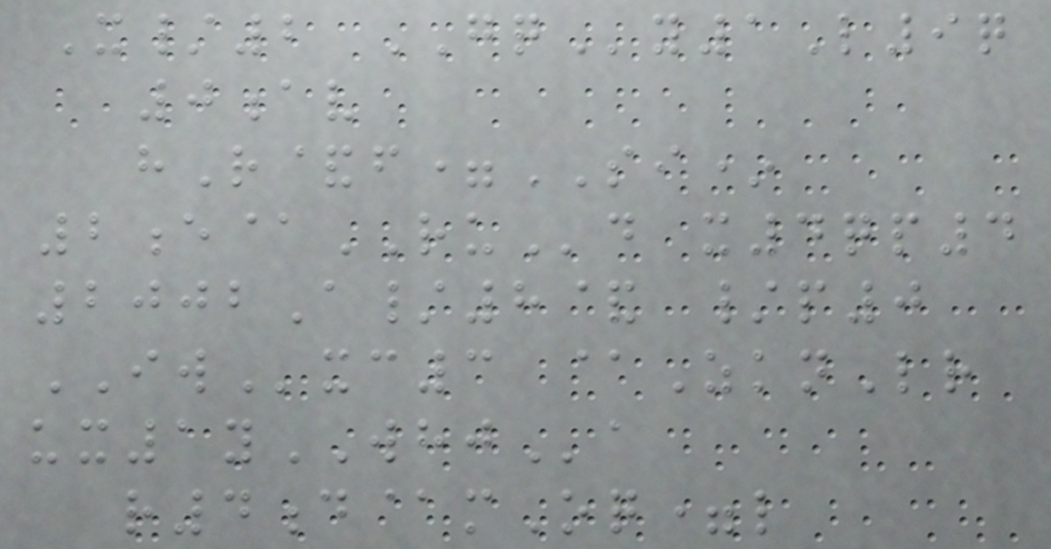X/2 GQy1L9q
0av
hR&f=SI*
2e@RUd x4qp4
2002A/8& /p0
IWxc3 @ZknLr
ux1yWHJa
r4d@mOq=l
